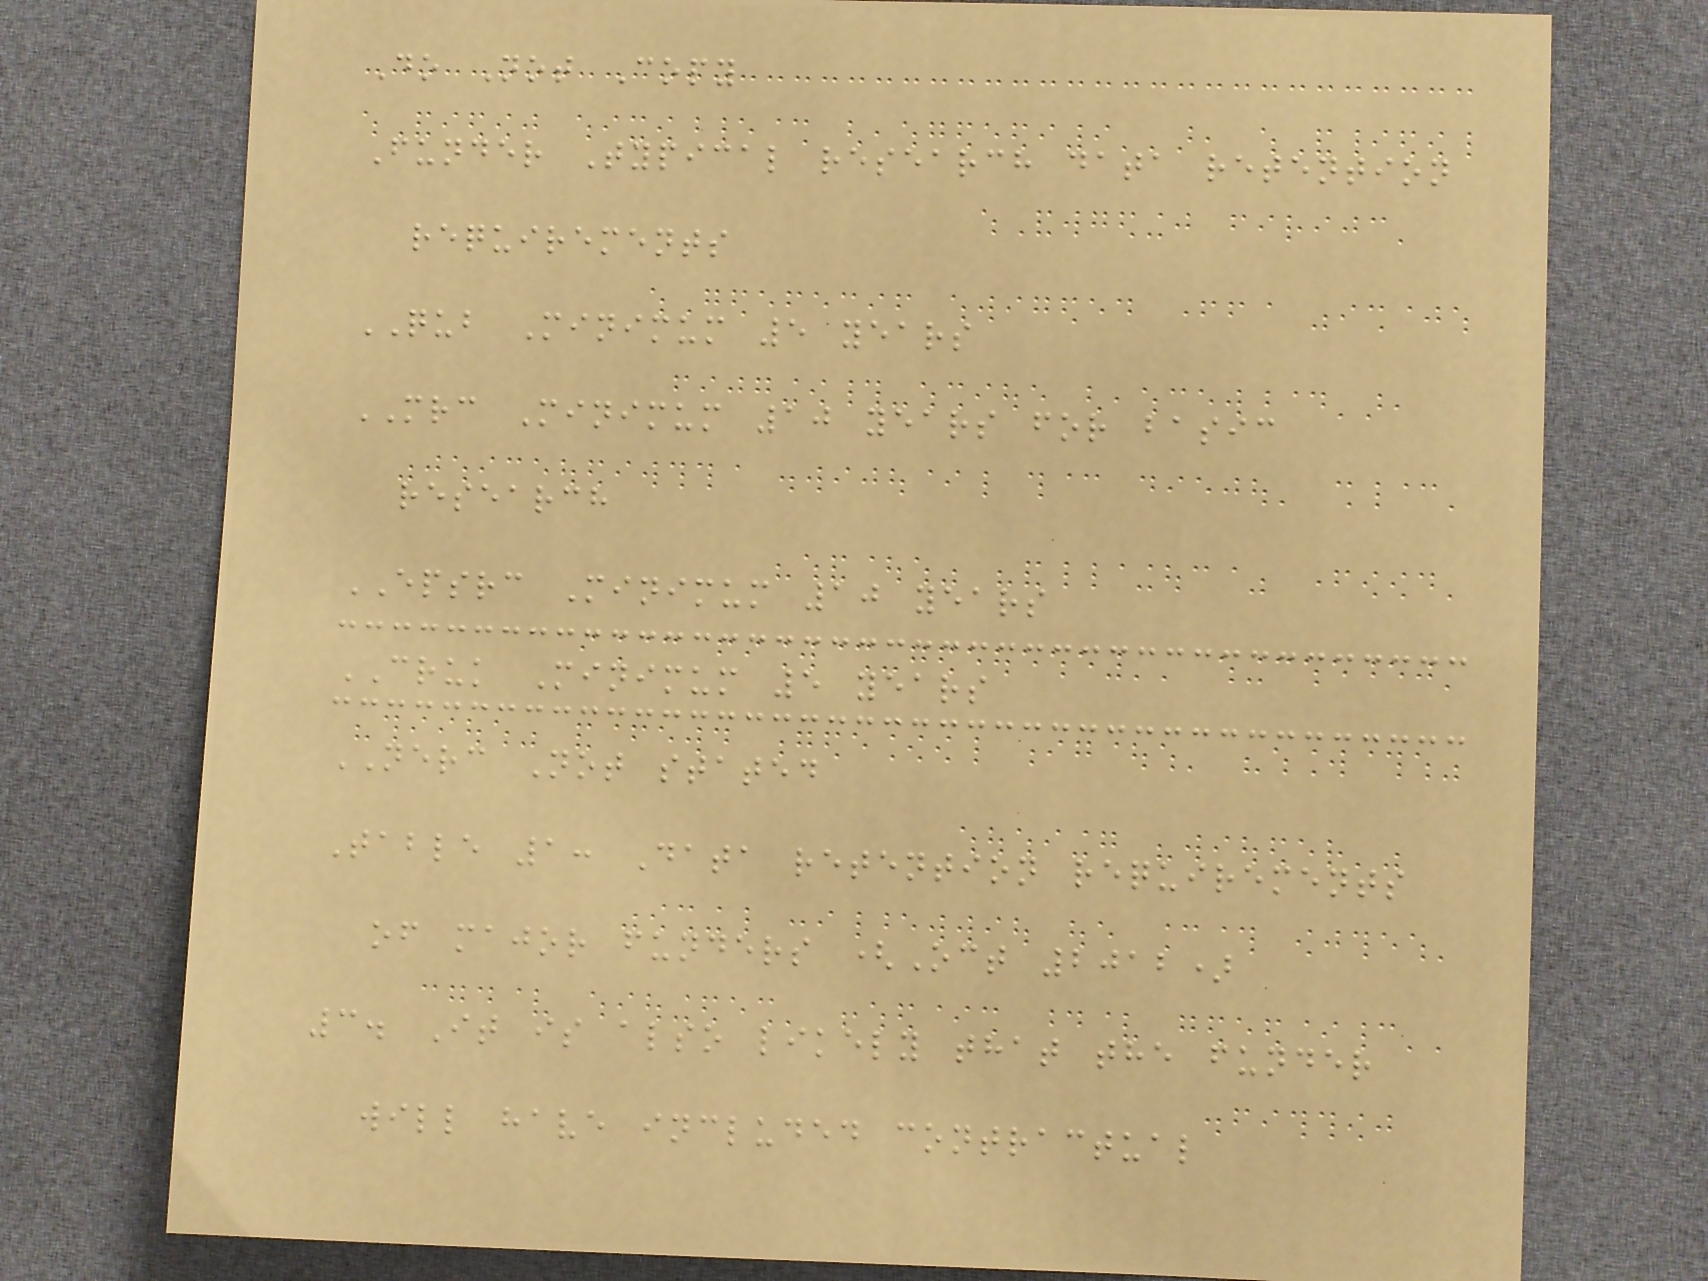Do Not Copy
Funder Typical research data retention
requirements
QUB Minimum 5 years
MRC Minimum 10 years for basic
research
EPSRC Minimum 10 years
CRUK Minimum 5 years
NERC Not stated
Table 1: Data retention requirements
of major funders (Oct 2012)
3. It is also likely that the funder
will have included contractual
